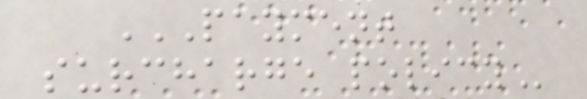PAYMENT
SURCHARGE POLICY
